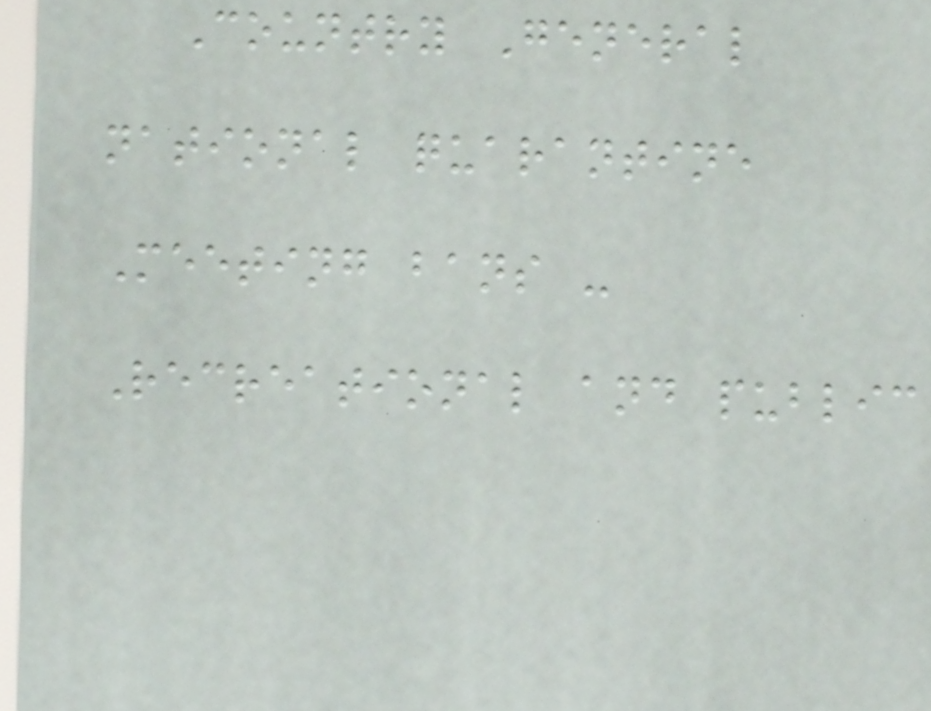Country General
national quarantine
Meeting bans -
Recreational and public
